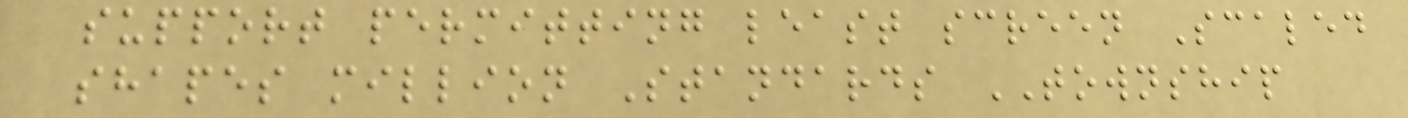support permitting least screen Scaled
shapes million Standards TOWNSHIP
